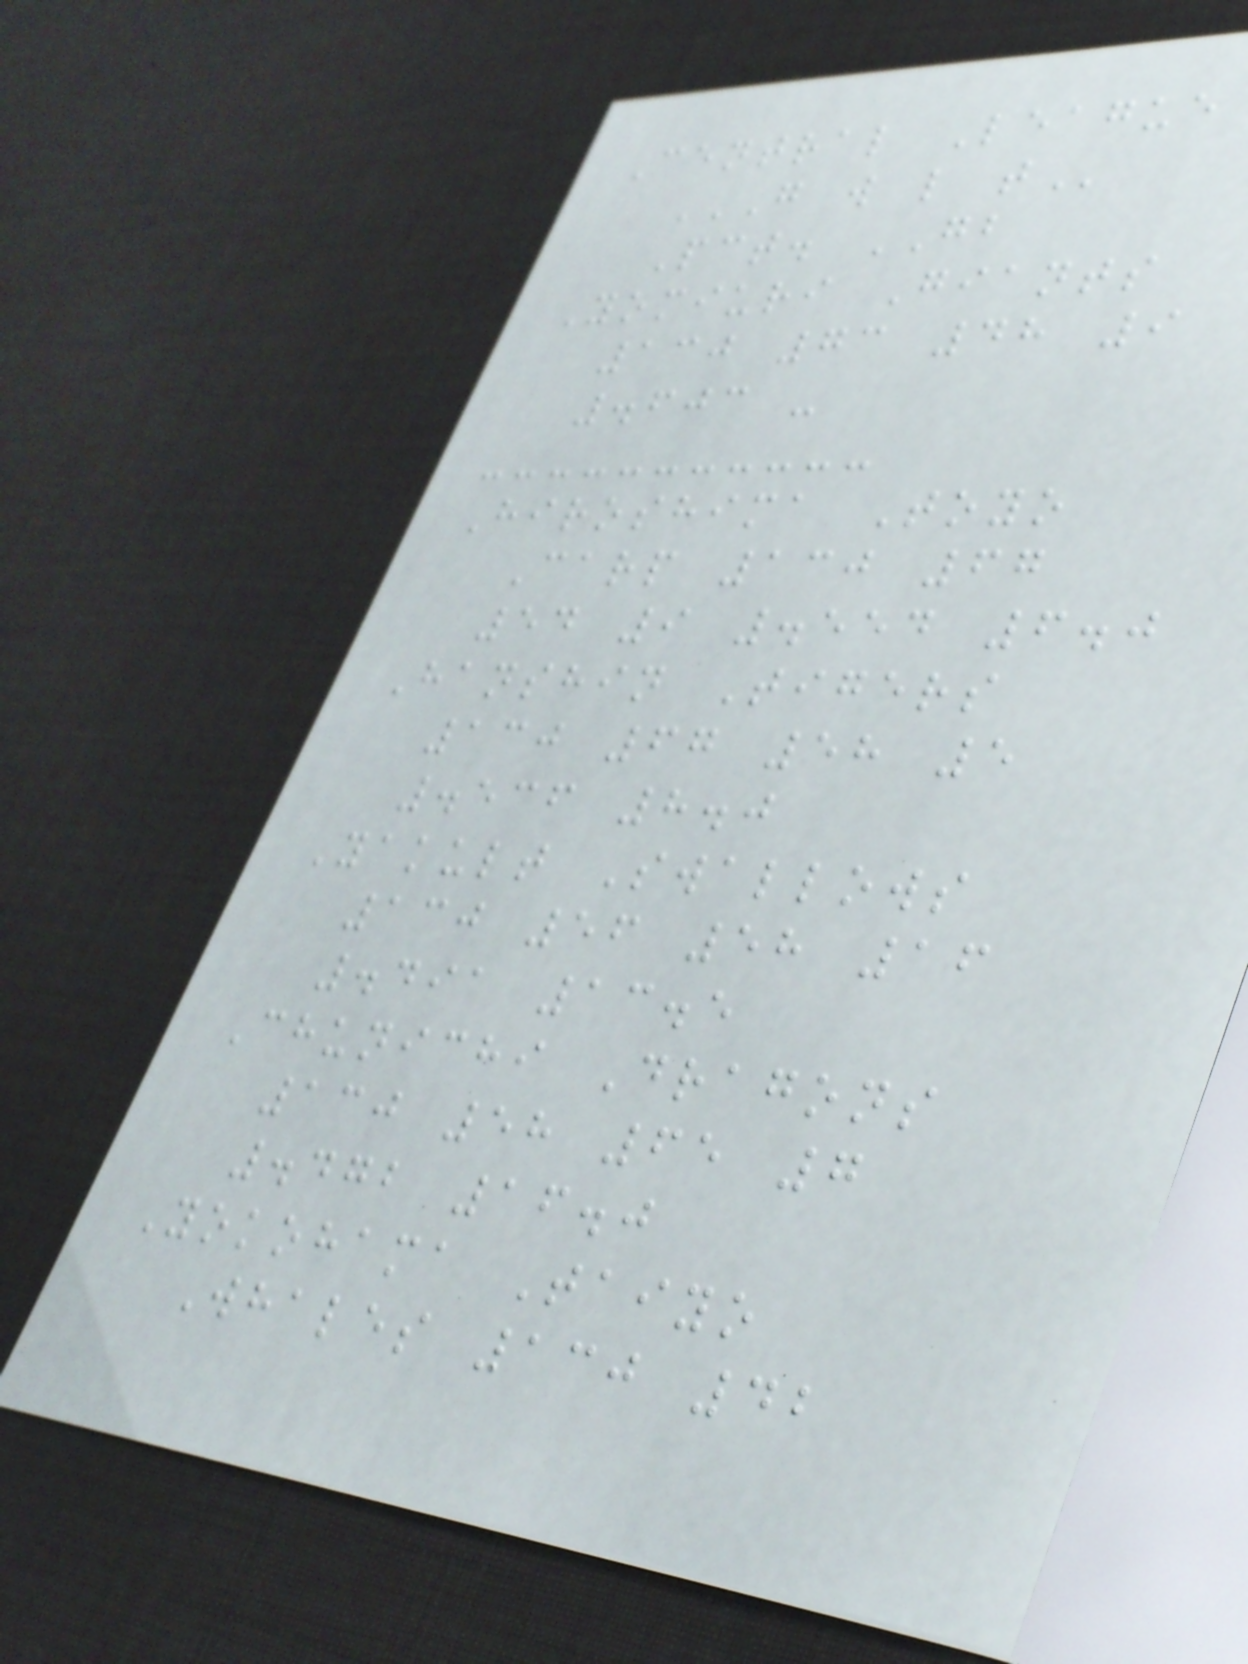Central League
G W L T
Pct. GB
Yomiuri Giants
130 73 48 9
.603 -
Hiroshima Toyo
Carp 130 67
54 9 .554 6.0
Hanshin Tigers
130 67 58 5
.536 8.0
Yakult Swallows
130 56 58 16
.491 13.5
Chunichi Dragons
130 58 65 7
.472 16.0
Yokohama Taiyo
Whales 130 42
